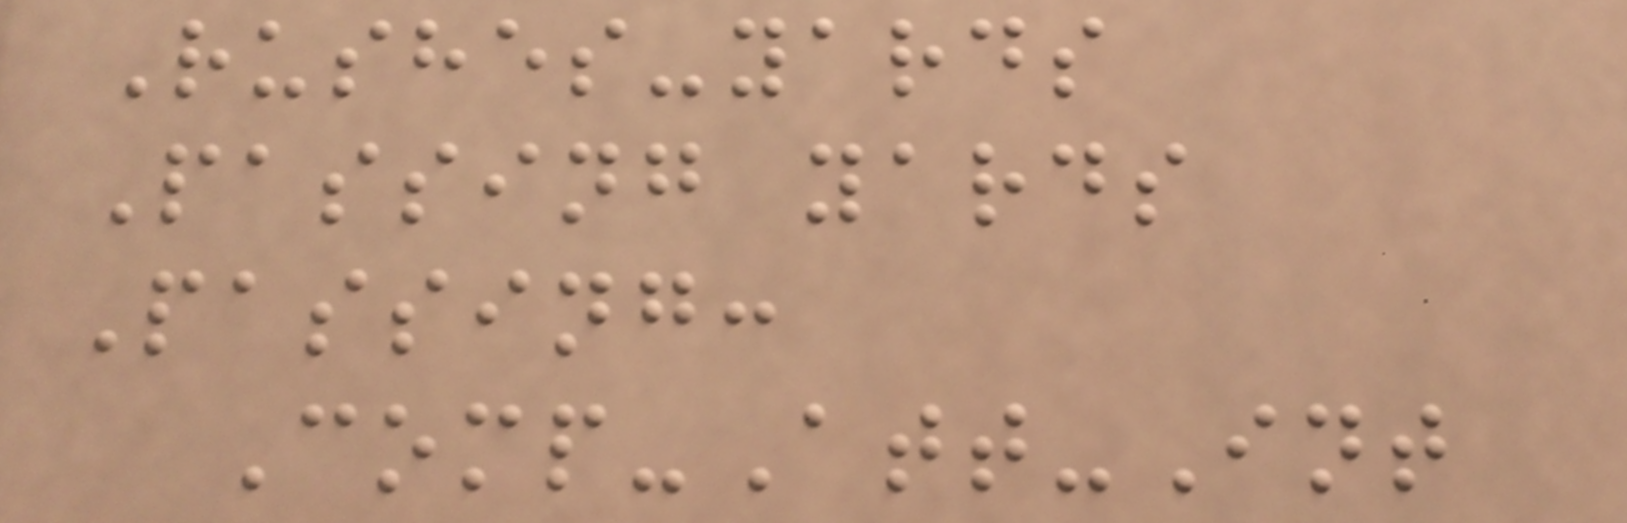Rushes-yards
Passing yards
Passing:
Comp-Att-Int
